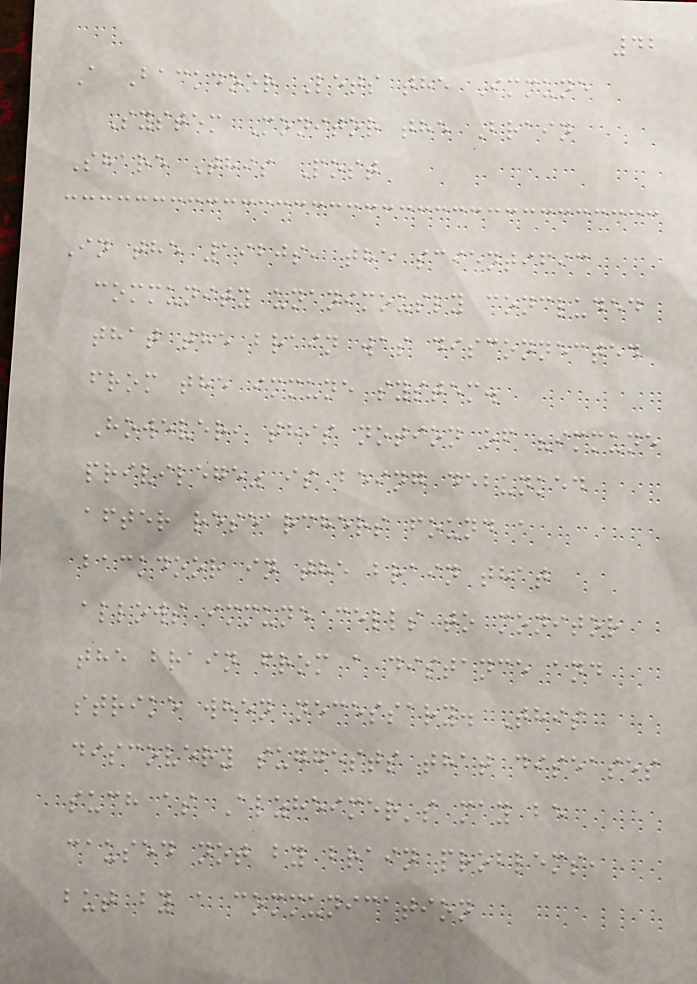42
A Backdoor Lets the Immune
System Monitor the Brain
Share This Post
In the 1920s, the scientific
community unanimously concluded
that the brain was disconnected
from the immune system.
However, this notion of "immune
privilege" is being debunked
after researchers found a
backdoor in the brain that
allows immune cells to monitor
the brain from a distance and
strike when necessary. This
discovery suggests that diseases
such as Alzheimer's may be
caused not by brain problems,
but by a communication
